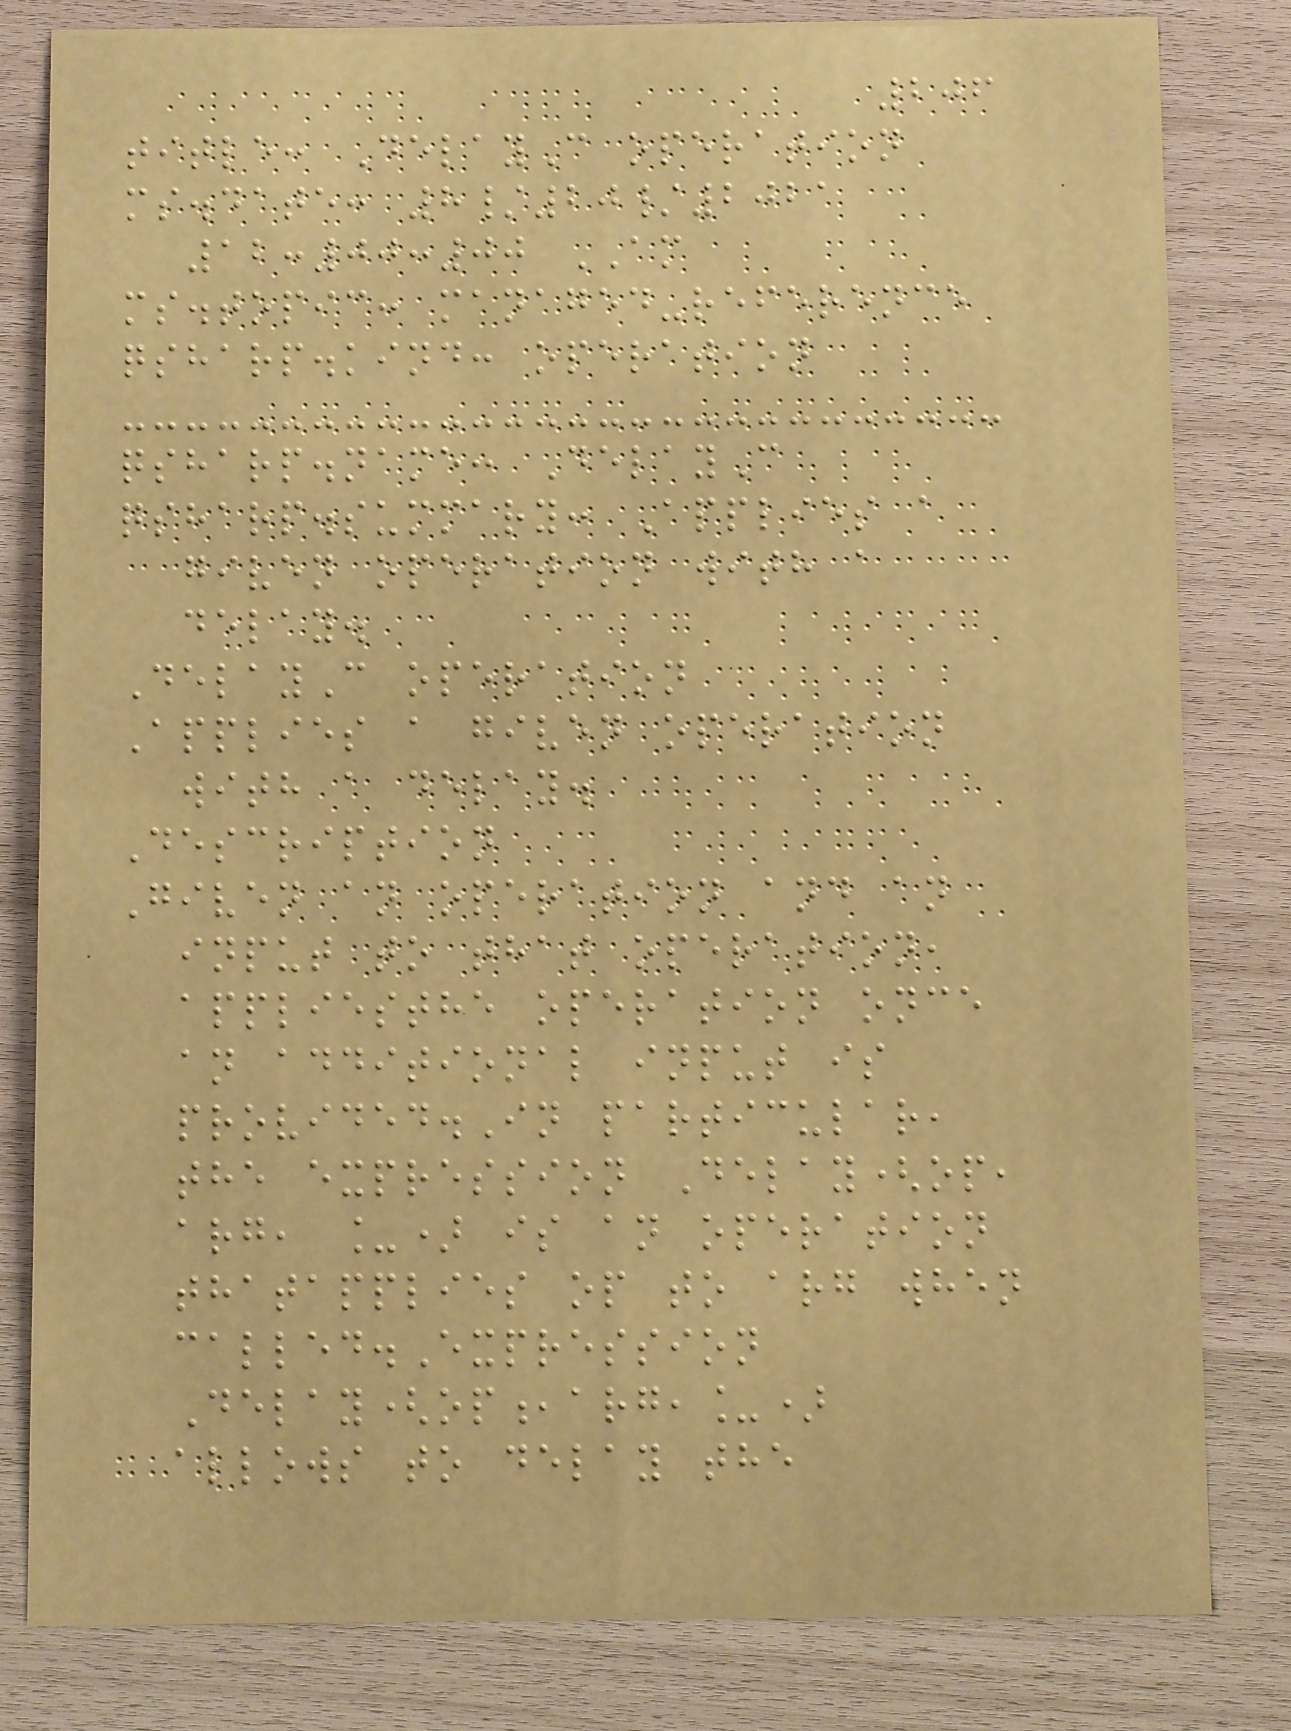206
title: DelayC operation
ms.date: 8/20/2021
12:00:00 AM
ms.topic: managed-reference
qsharp.kind: operation
qsharp.name: DelayC
qsharp.summary: Applies a
given operation with a
delay.
DelayC operation
Applies a given operation
with a delay.
Description
Given an operation and an
input to that operation,
appliesthe operation once
an additional input is
provided.In particular,
the expression Delay(op,
arg, _) is an operation
thatapplies op to arg when
called.Expression
Delay(op,arg,_)
allows to delay the
